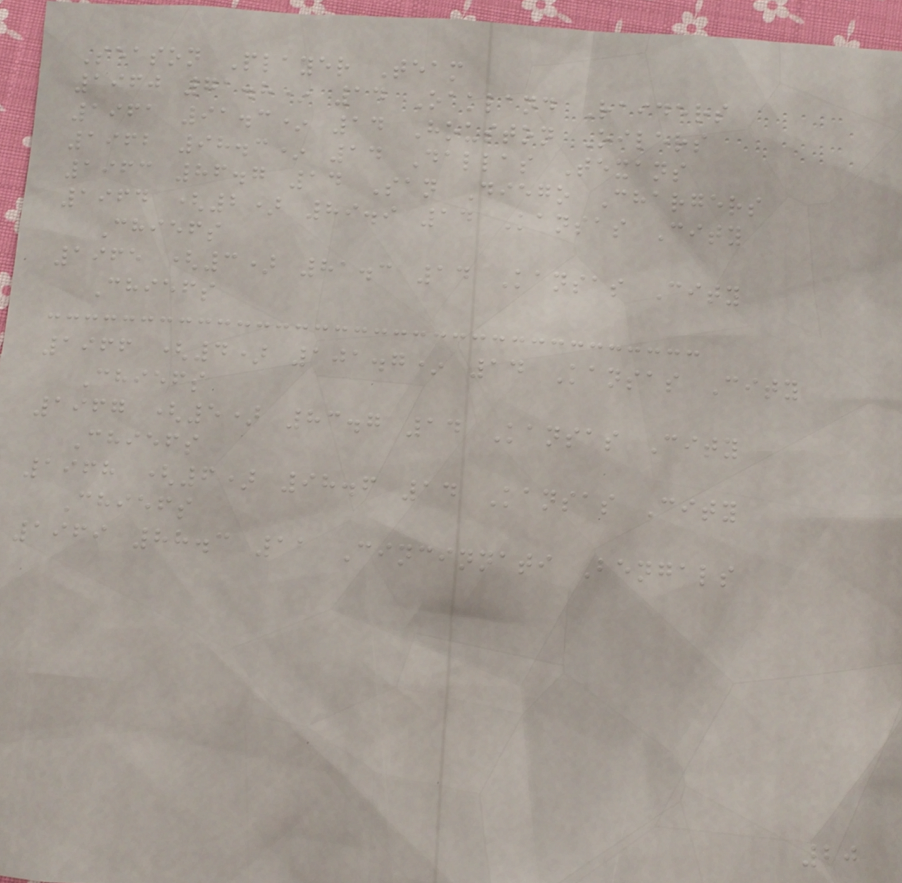Season Player Team
1960 71.8* 14 Oakland Raiders
1961 91.3* 14 Houston Oilers
1962 98.3* 14 Dallas Texans
1963 86.7 14 San Diego Chargers
1964 (2) 89.9 14 Kansas City
Chiefs
1965 (3) 81.3 14 Kansas City
Chiefs
1966 (4) 101.7* 14 Kansas City
Chiefs
1967 (5) 83.7 14 Kansas City
Chiefs
1968 (6) 98.6 14 Kansas City
Chiefs
1969 88.3 11 Cincinnati Bengals
20
